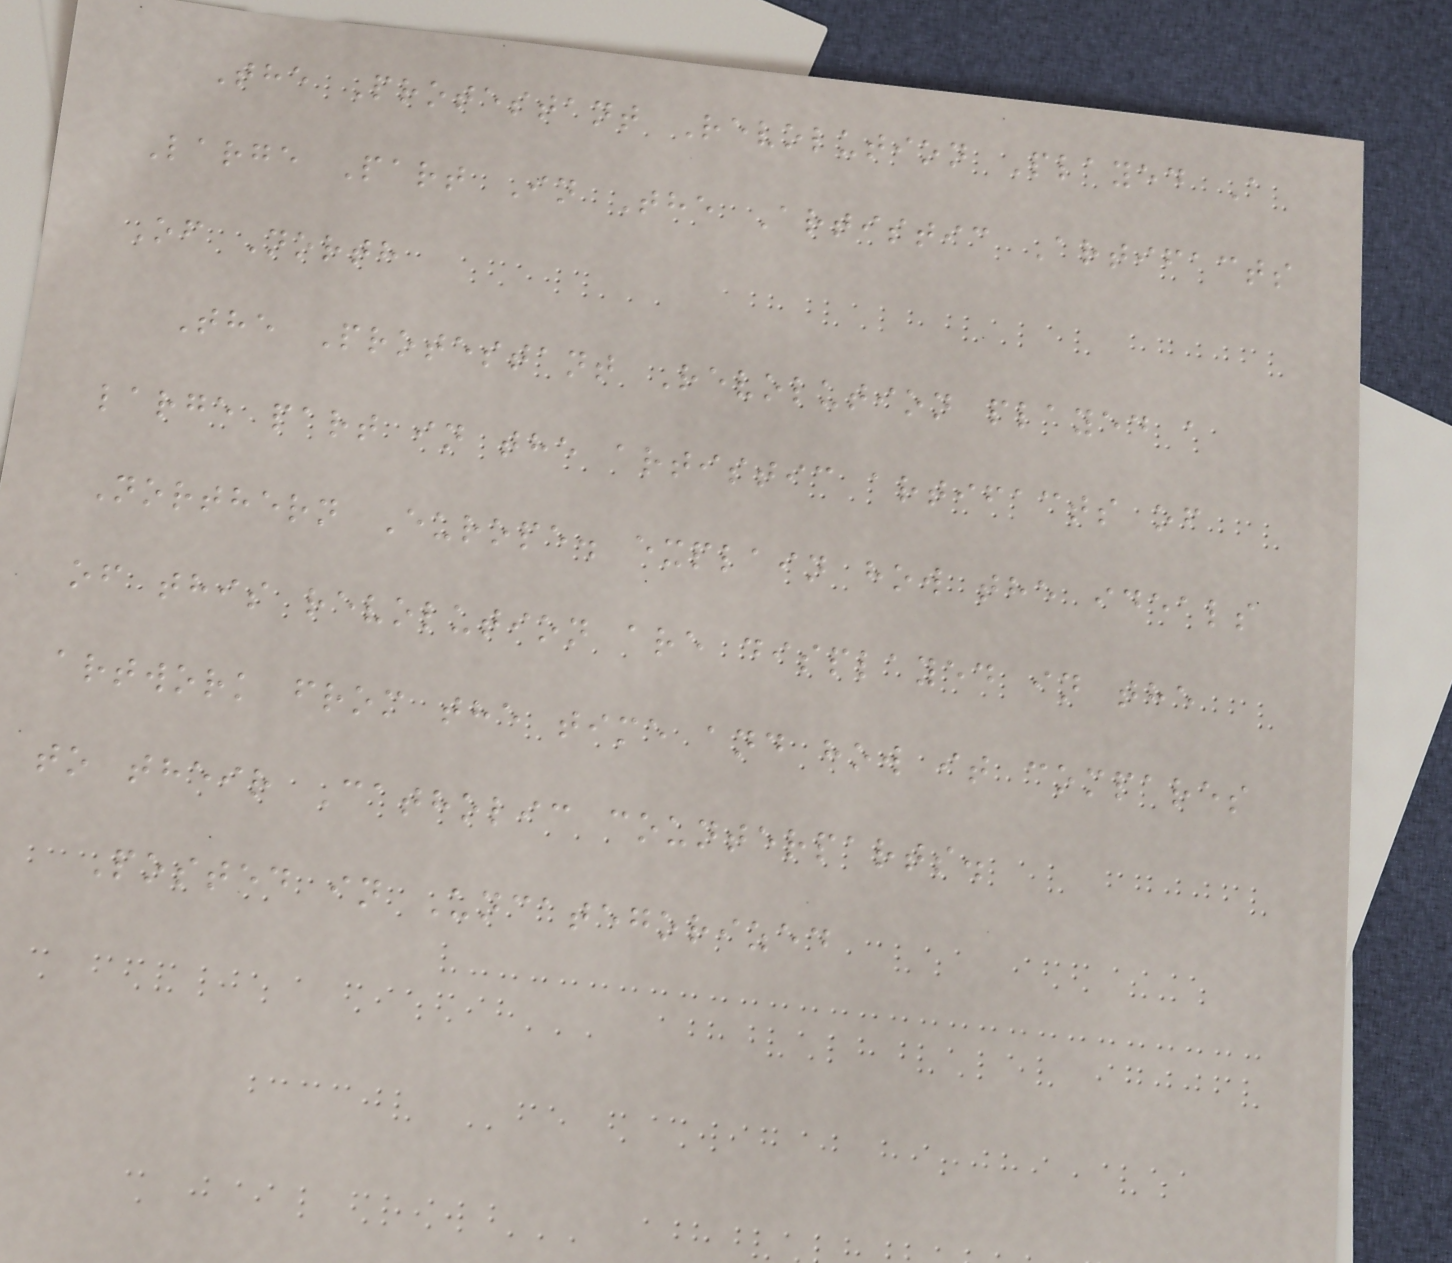The Protestant Revolution Played A
Large Part In The Artistic Artifacts
Of North
The Protestant Revolution played a
large part in the artistic artifacts of
Northern Europe. explain how the ideals
of this revolution are displayed in the
artwork from the time and how it compares
to their Catholic counterparts.
Posted in Uncategorized
